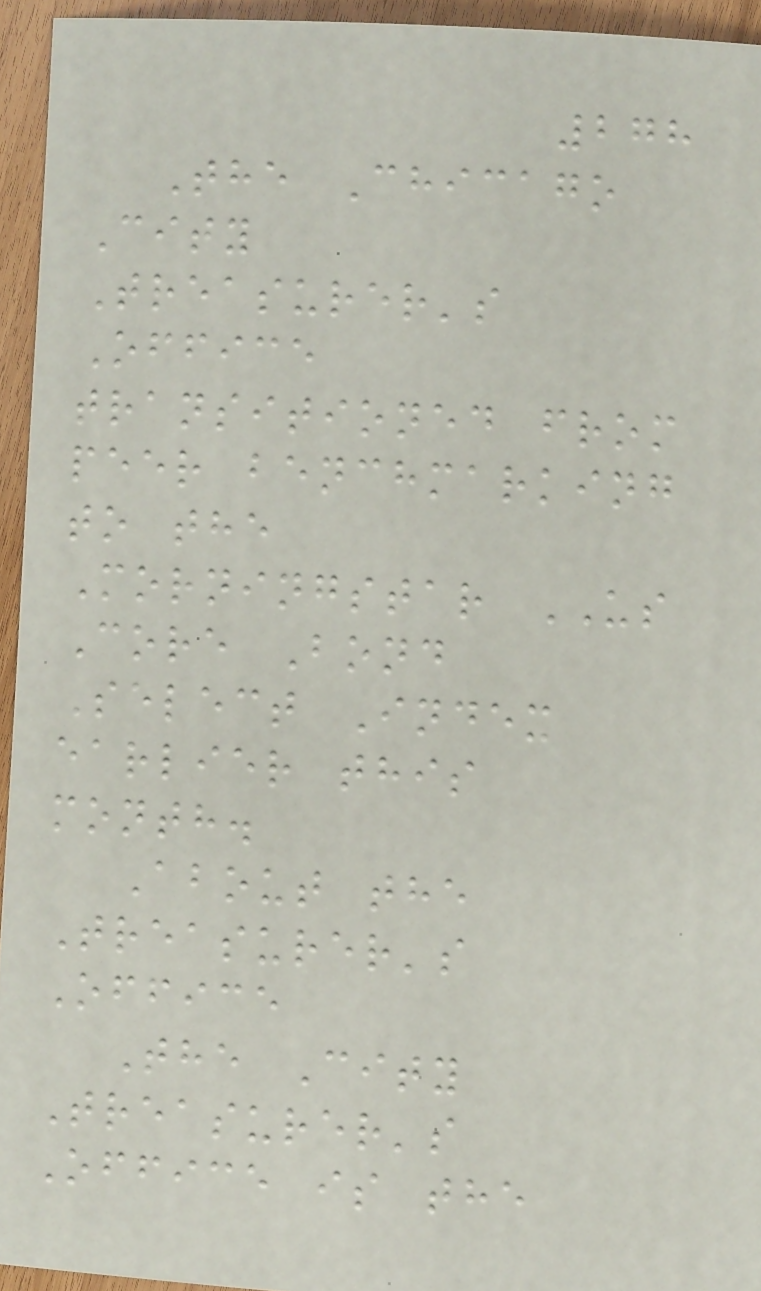278
The Chicago
City
Treasurer's
Office
transitioned from
peer benchmarking
to the
Morningstar US
Core Bond
Select Index
earlier this
month.
About the
Treasurer's
Office
The City
Treasurer's
Office is the
